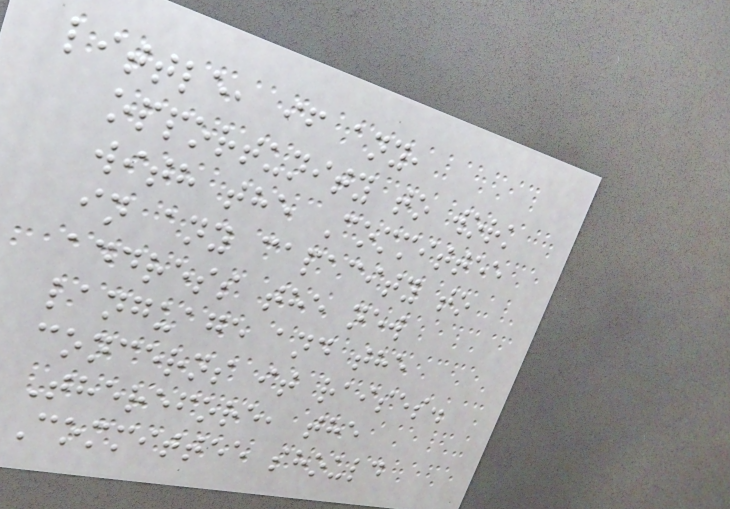little, if any,
opportunity to work
with the Committee
in any capacity to
address the new
language and the
concerns it raises.
Therefore, the
Committee should
